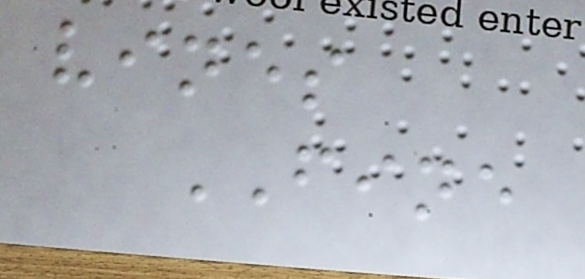vines
FINE
